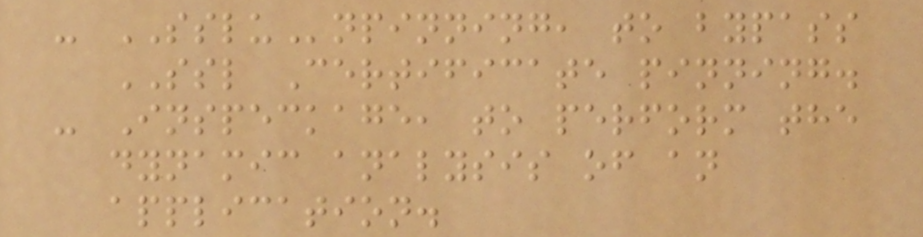- SSLUnpinning, to bypass
SSL Certificate pinning.
- Inspeckage, to perform the
dynamic analysis of an
application.
